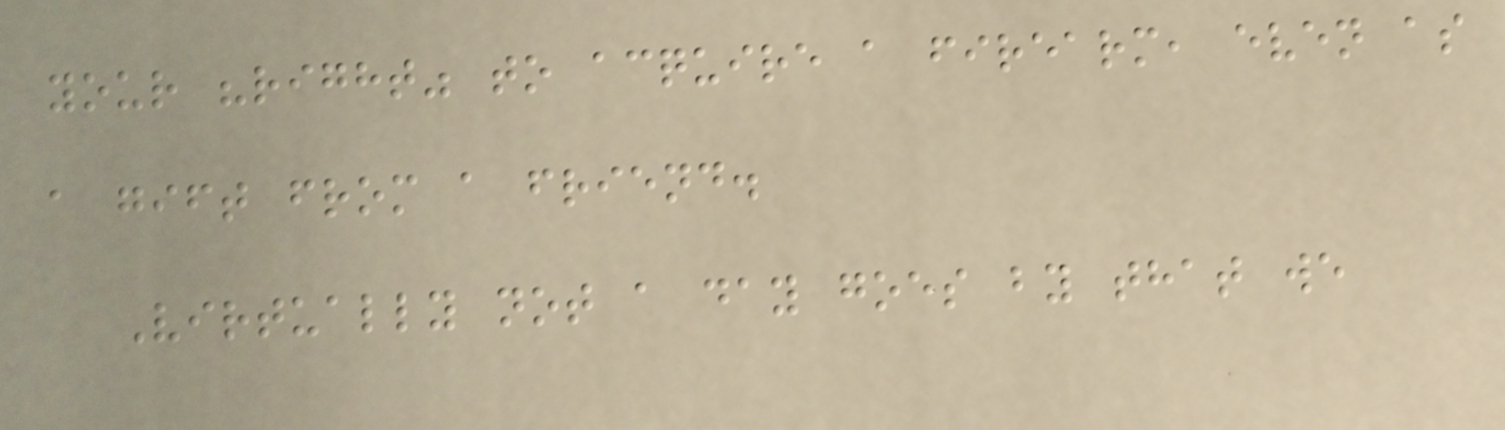your "right" to acquire a firearm, even as
a gift from a friend.
Virtually not a day goes by that we
